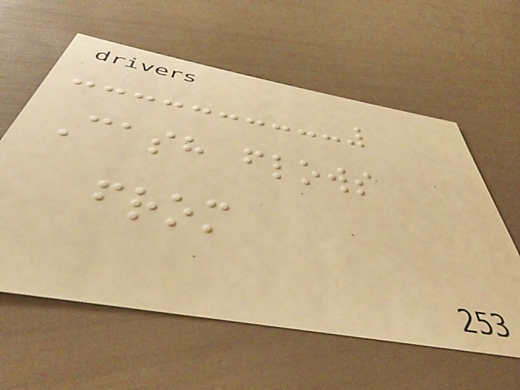Cash flows
from
